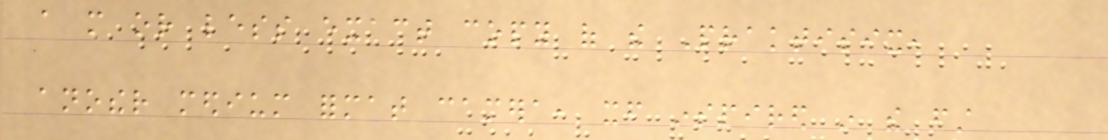a more or less exact copy of the Praktisix,
another medium format camera, itself inspired in the first
